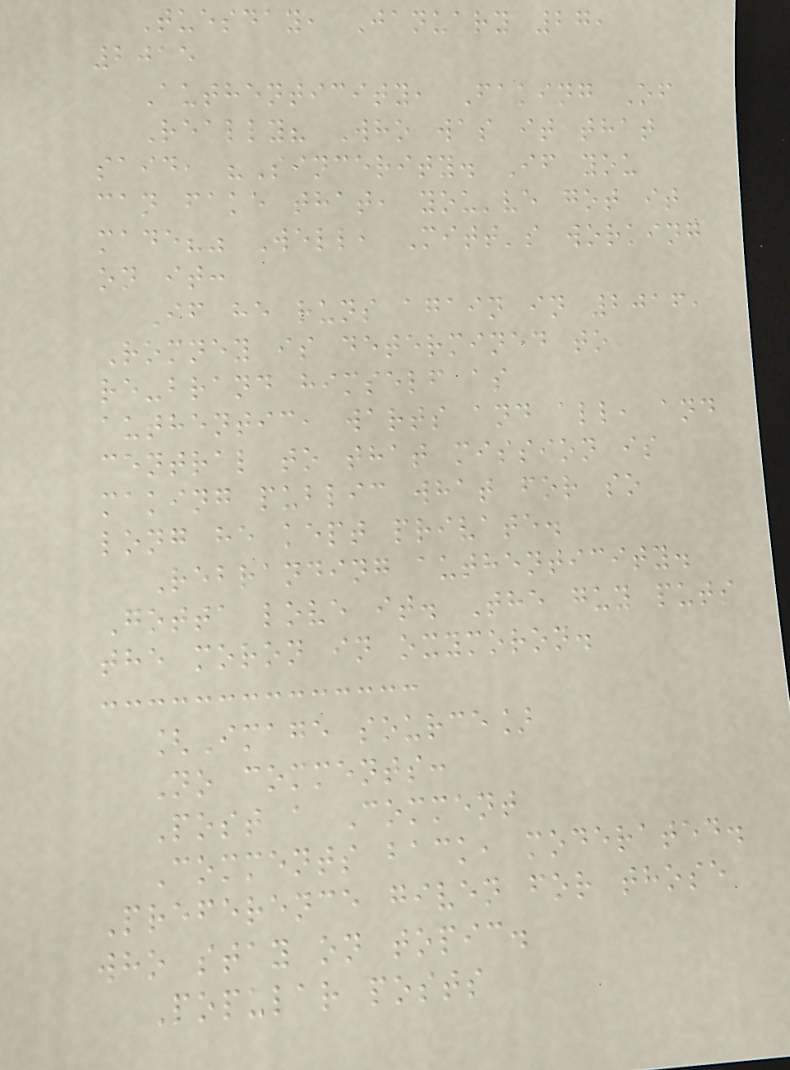Tuesday, January 27,
2015
Authenticity, Faking Of
Really? Who was it that
said, "Sincerity. If you
can fake that, you've got it
made?" Well, Mitt's working
on it:
If he runs again in 2016,
Romney is determined to
re-brand himself as
authentic, warts and all, and
central to that mission is
making public what for so
long he kept private.
Rebranding authenticity.
Gotta love it. The guy puts
the moron in oxymoron.
[Image source]
No comments:
Post a Comment
Comments back, moderated.
Preference given for those
who stay on topic.
Popular posts
